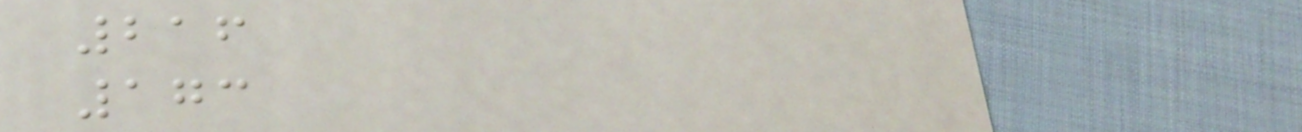216
173
